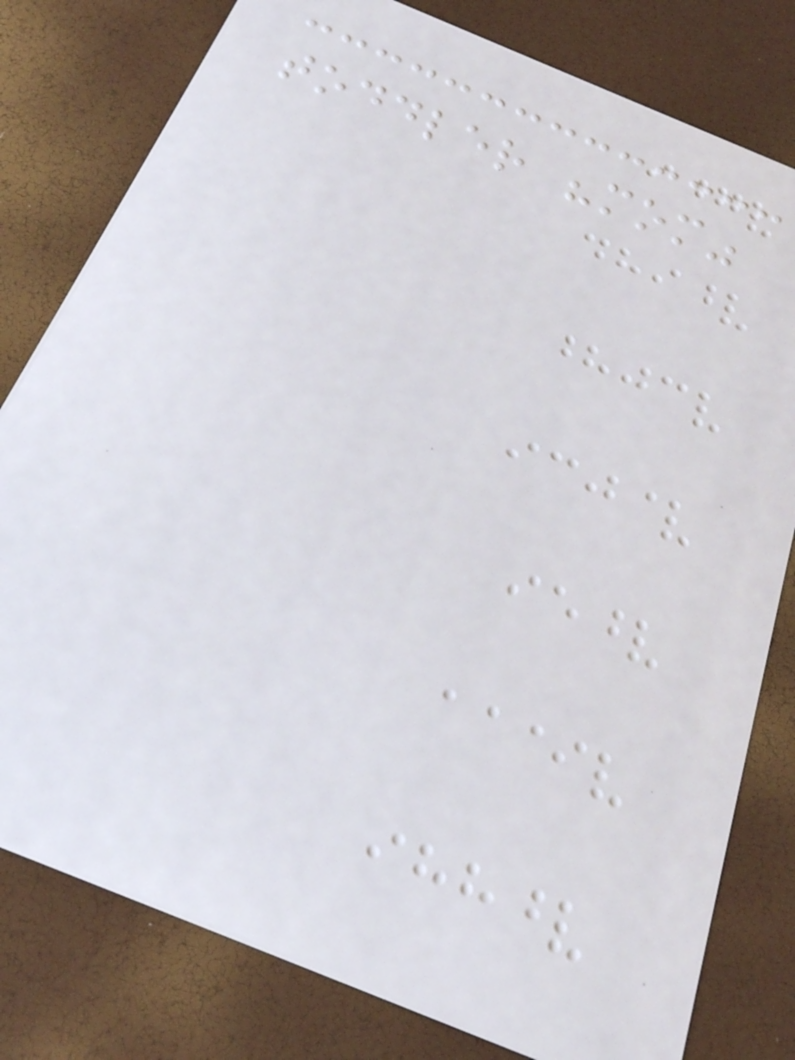toddler "mom"
